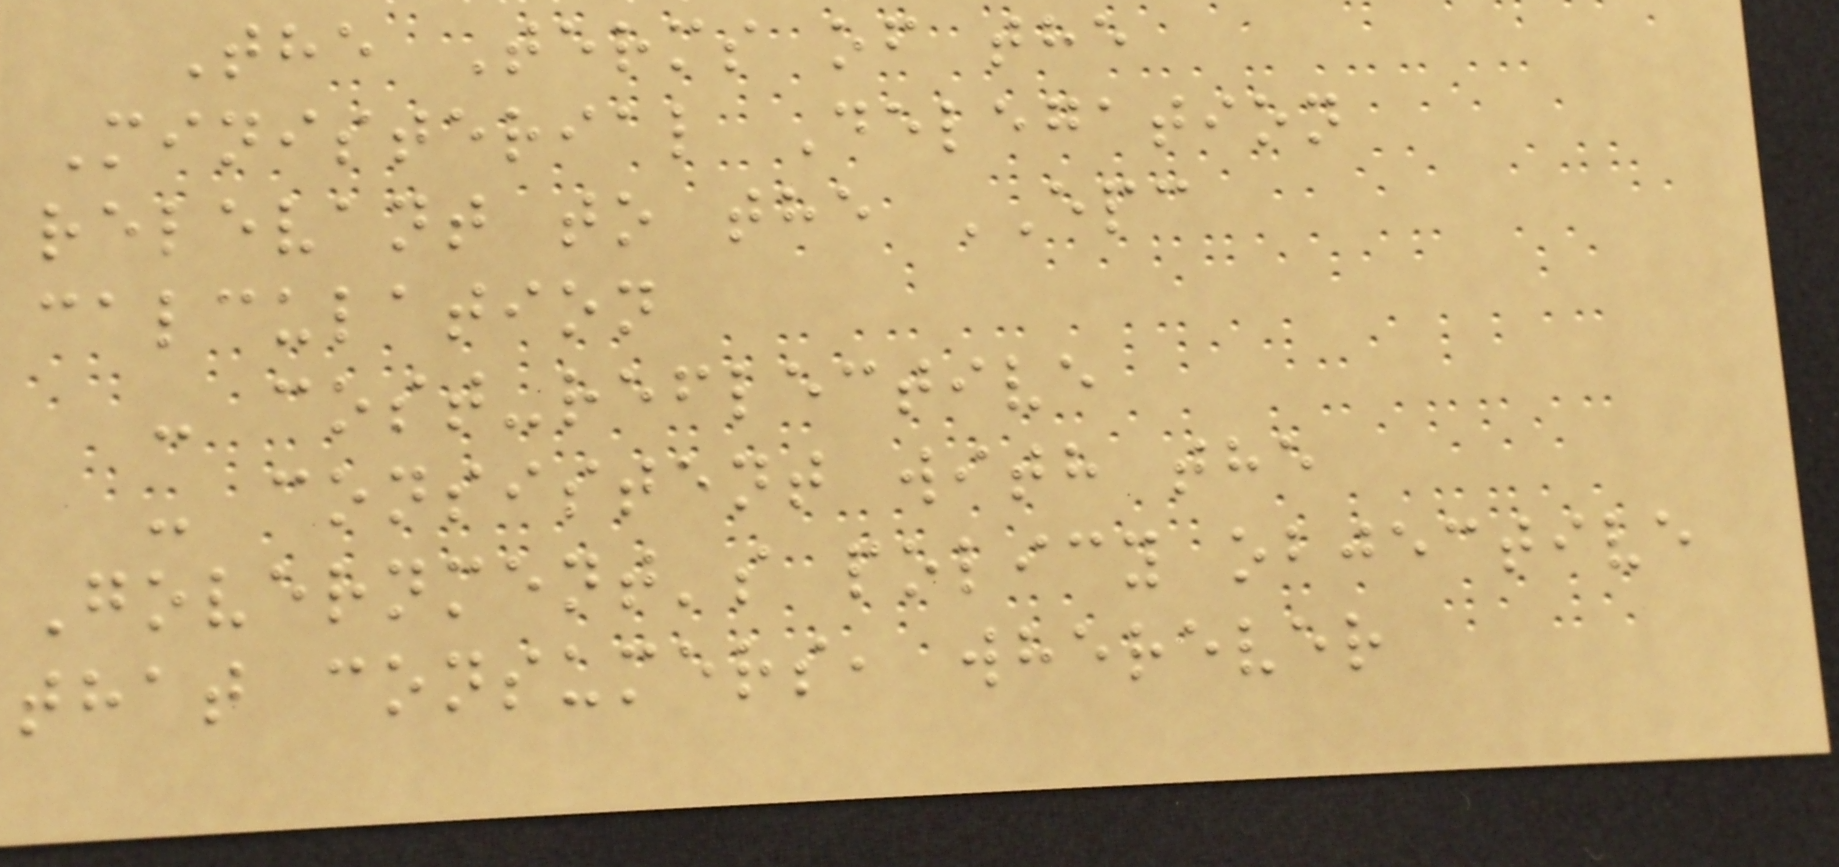The Terms of the
Ministerial Delegation
relevant to the EPC
calculation
- cost-reflective
- consistent with the
Government's policy objective
that consumers, wherever
